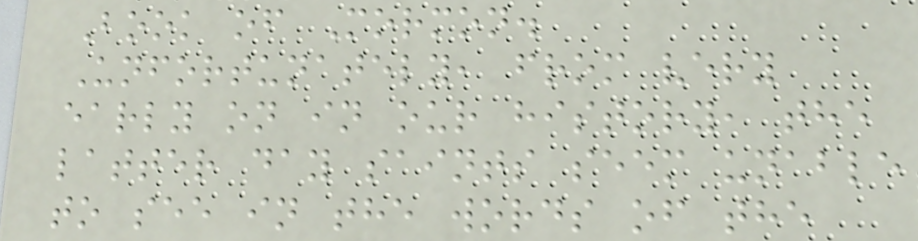Book of Mormon.
Unfortunately, from very
early on in our history, the
latter day saints seem unable
to see in the words of the
